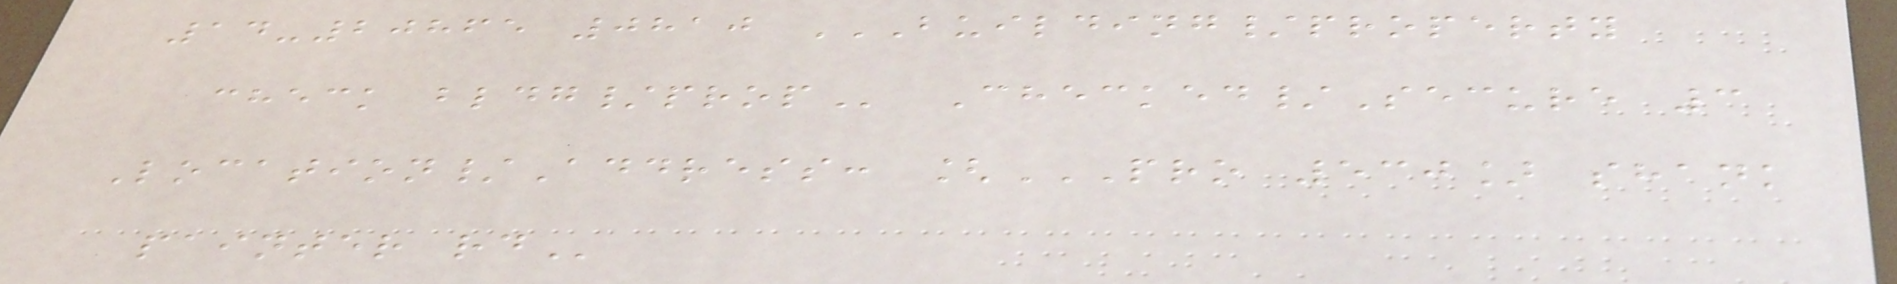14-20865 0810 BUILDING/PROPERTY
CHECK BLDG/PROP Checked/Secure 3
Location/Address: [PRO 530] SHANK
PAINTER RD
